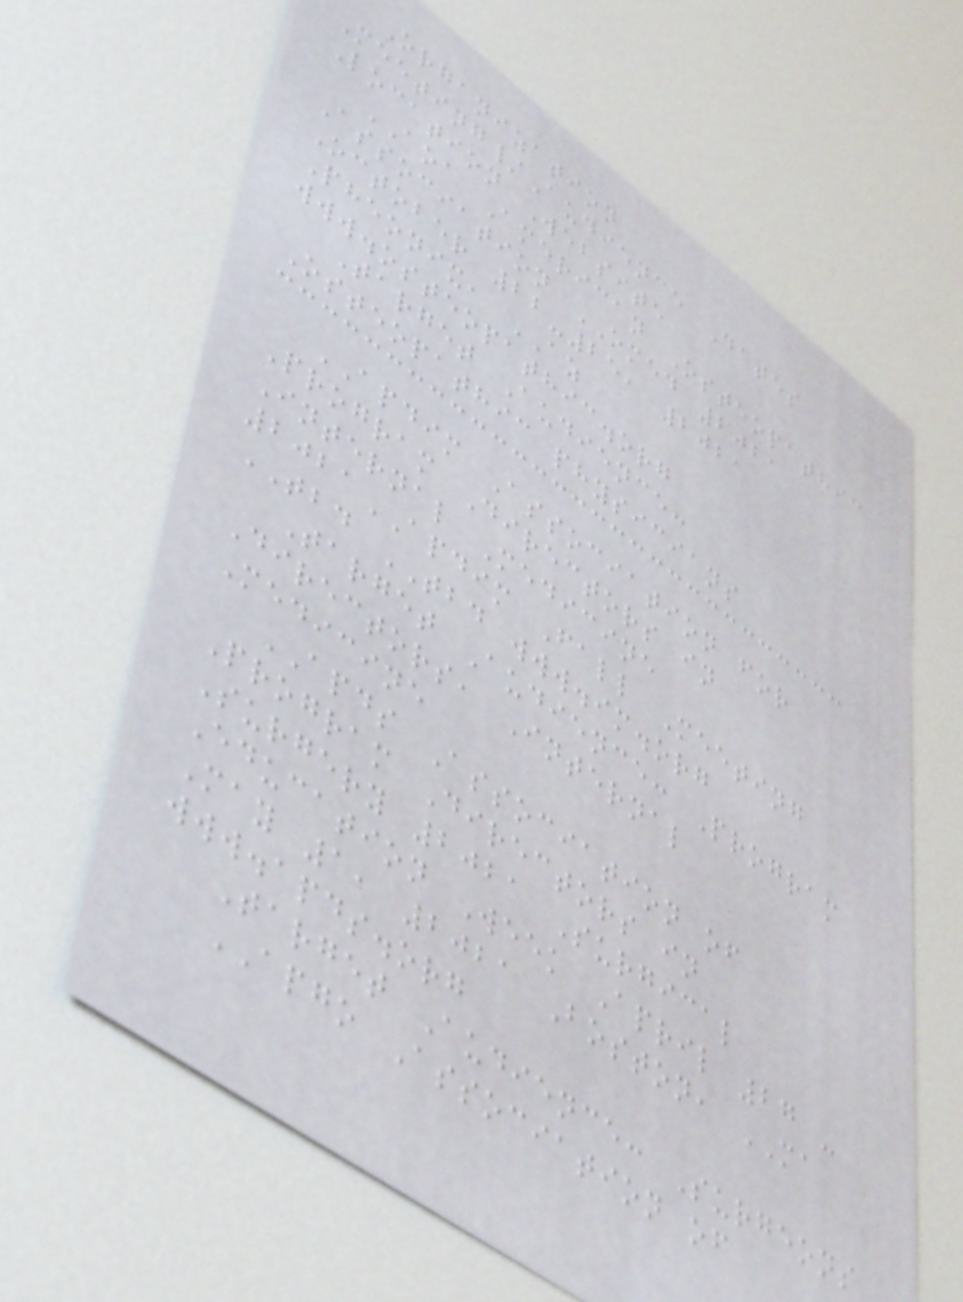Organization
Meeting/Audience Dates
Location Website
AOA American Osteopathic
Association OMED 2021
October 22-25, 2021
Pheonix, AZ
www.osteopathic.org
Target Audience:
Osteopathic physicians
APDIM Association for
Program Directors in
Internal Medicine
2021APDIM Fall Meeting
TBD TBD www.im.org
Target Audience: Program
Directors, Internal
Medicine
APDS Association of
Program Directors in
Surgery 2021 Surgical
Education Week April 27 -
May 1, 2021 Boston, MA
www.apds.org
Target Audience: Surgeons
APGO Association of
